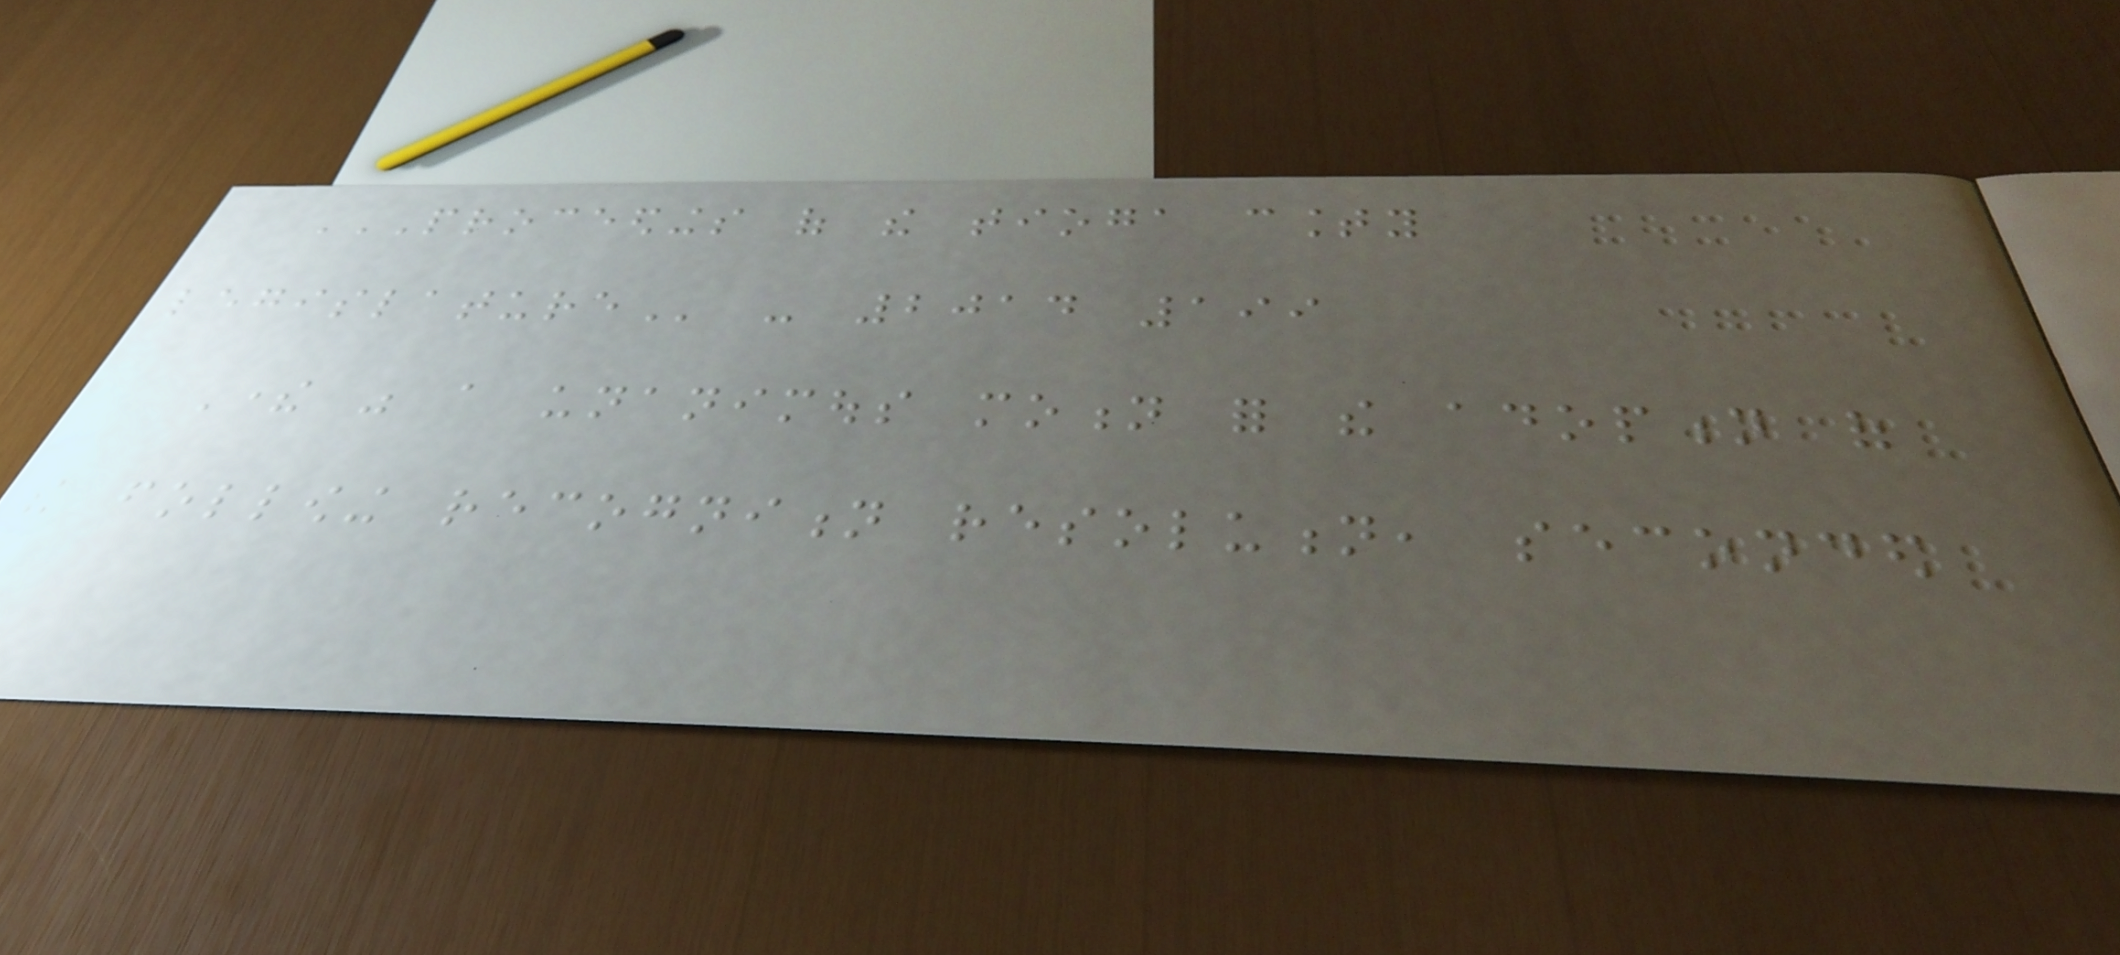PROCEEDINGS OF THE TIOGA COUNTY
LEGISLATURE - 2014 199
There was a unanimous motion for the adoption of
the following recognition resolution, seconded
